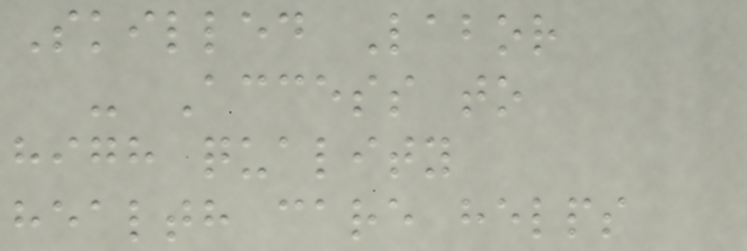Skilled Labor
- Access to
high quality
health care helps
